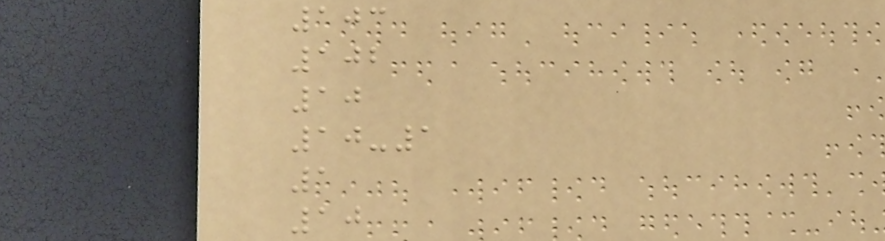103
102
10
10-1
1
10
